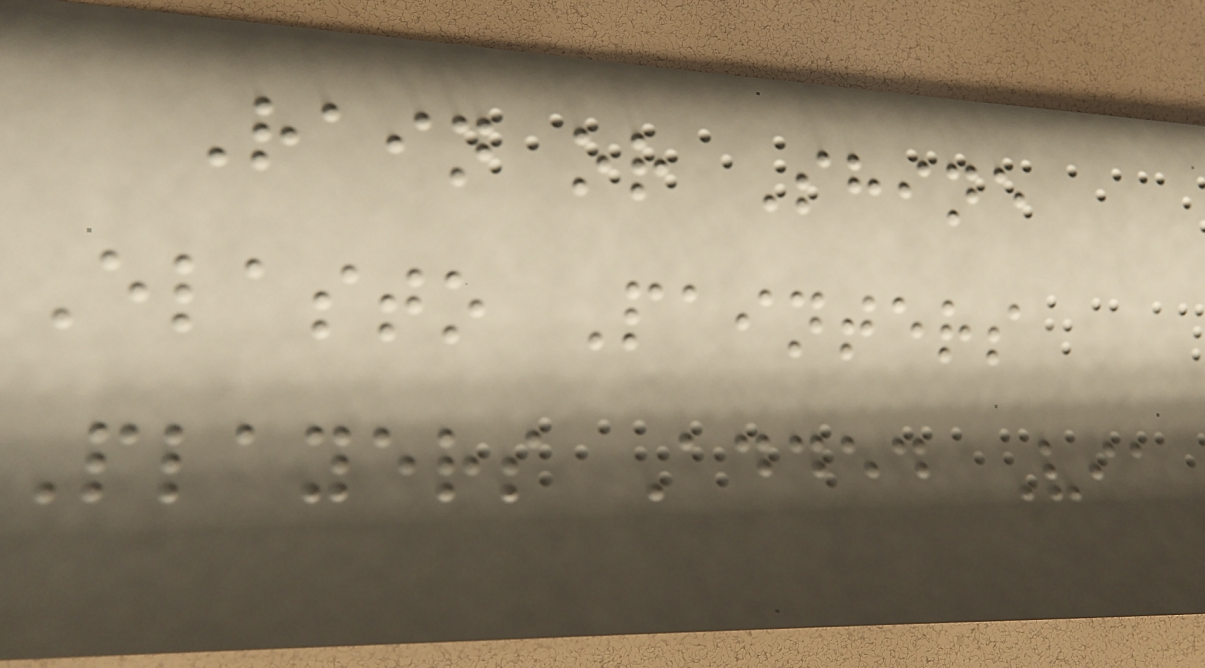Rain or Shine
Elasto Painters
Players Added Via
